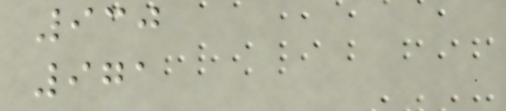930
971
